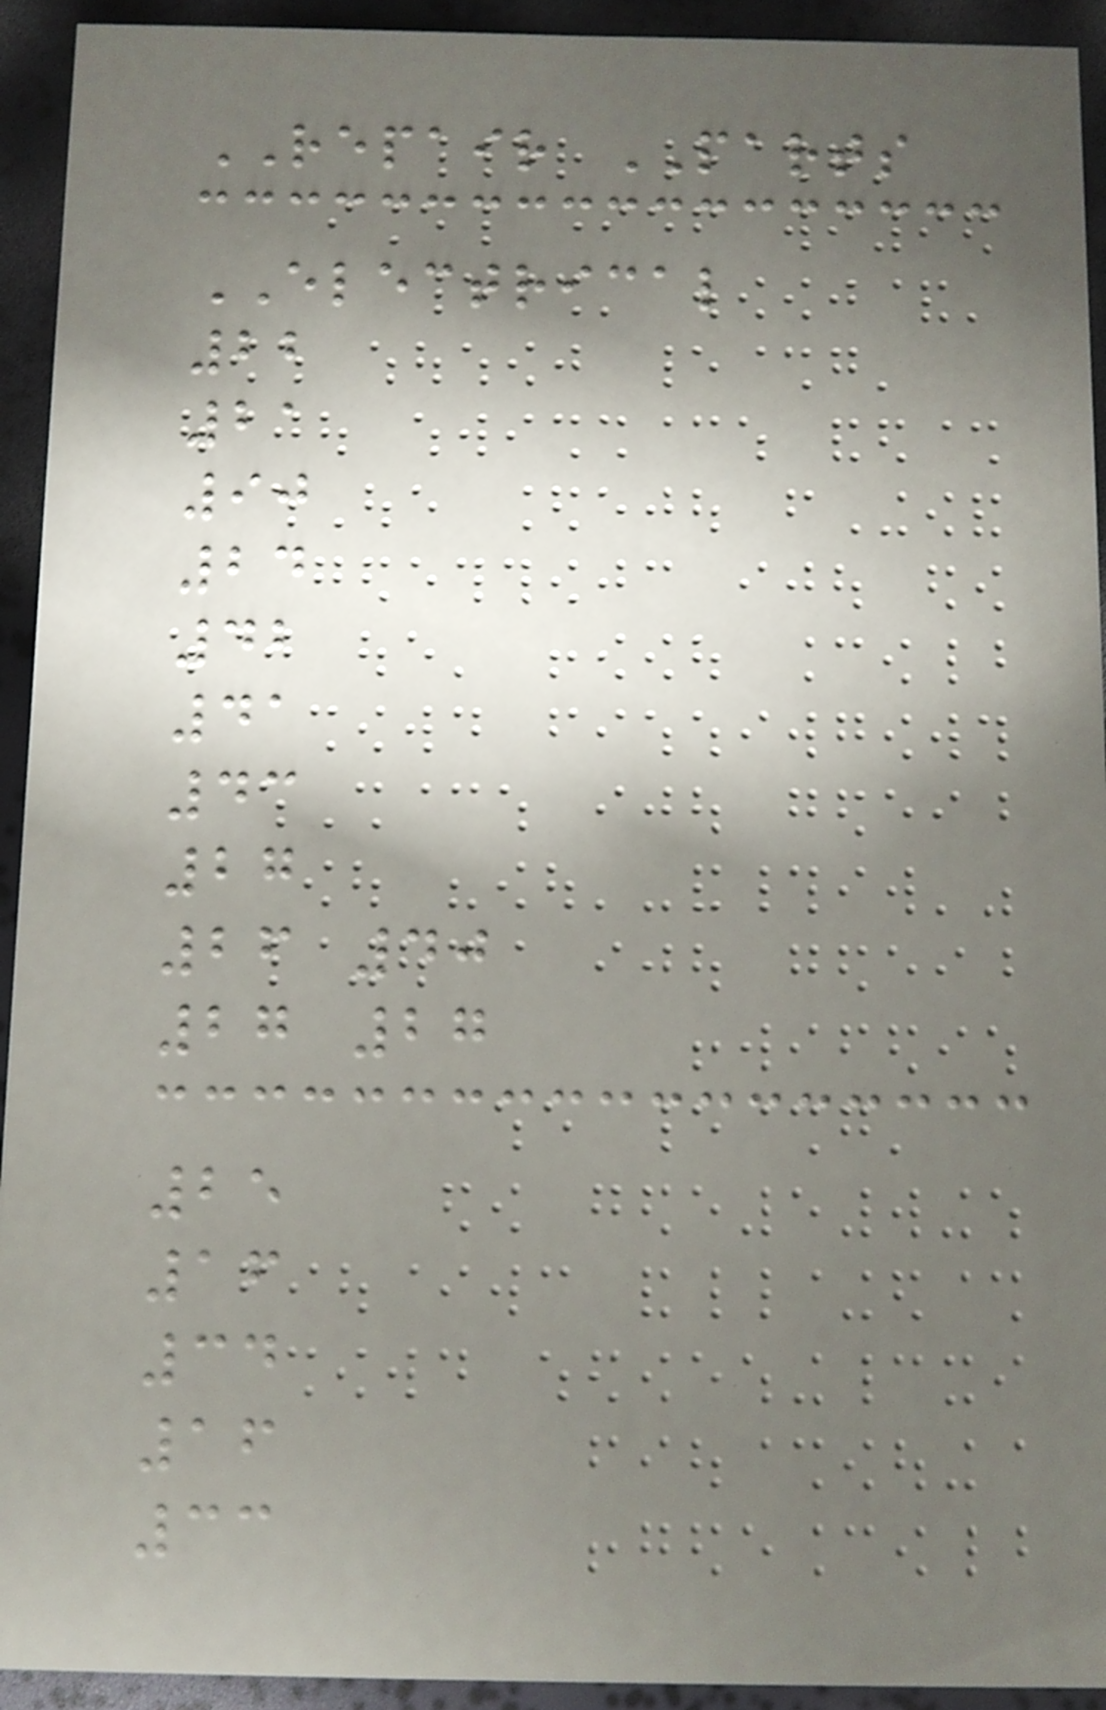REPAIR PARTS
ELECTRICAL
22
21
90
24
42
41
43
27
26 40
27 27
25
16
34
16
33
